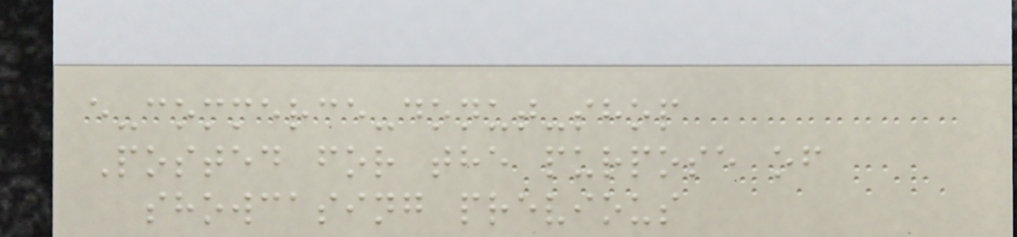e-commerce-donut-shop
Posted for the purpose of
showcasing previous
